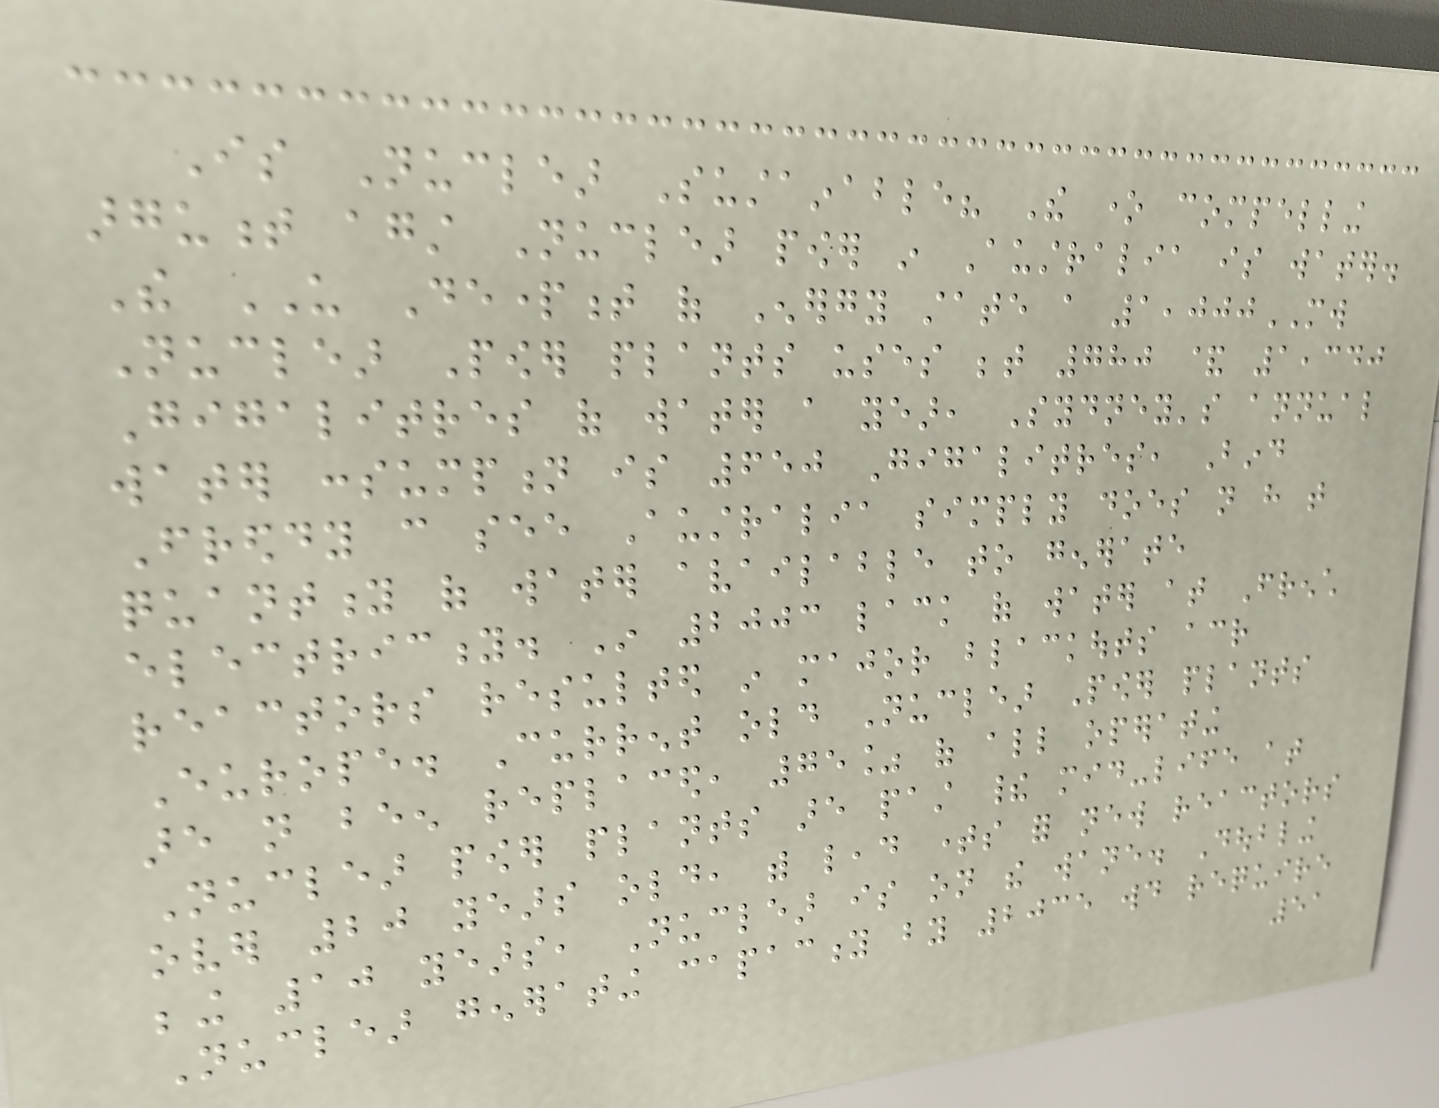Is Nuclear Sustainable? The one compelling
argument against Nuclear power in Australia is water.
The US Department of Energy state a 1,000MW
Nuclear Power plants uses between 780 & 1,340
Gigalitres of water a year, Sydney's annual
water consumption is 650 Gigalitres, Bind
Freddy can see Australia simply does not have that
quantity of water available to generate
electricity. In 2003 lack of water at French
reactors resulted in major blackouts across
Europe. Current old Nuclear Power plants
are not been replaced, 75% of all operating
Nuclear power plants are past their mid-life at
over 20 years old, with lead times for new reactors
being 10 years, Nuclear is on the wane. Doubling
Nuclear generating capacity by 2035 would require
51
